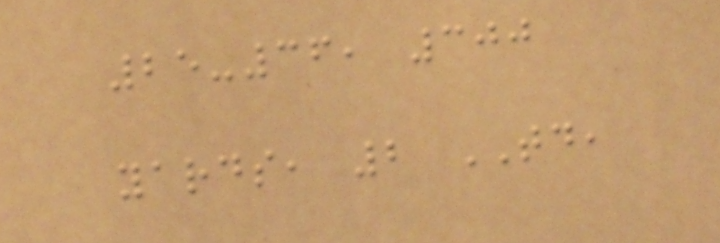25-36, 300
yards, 2 TD,
